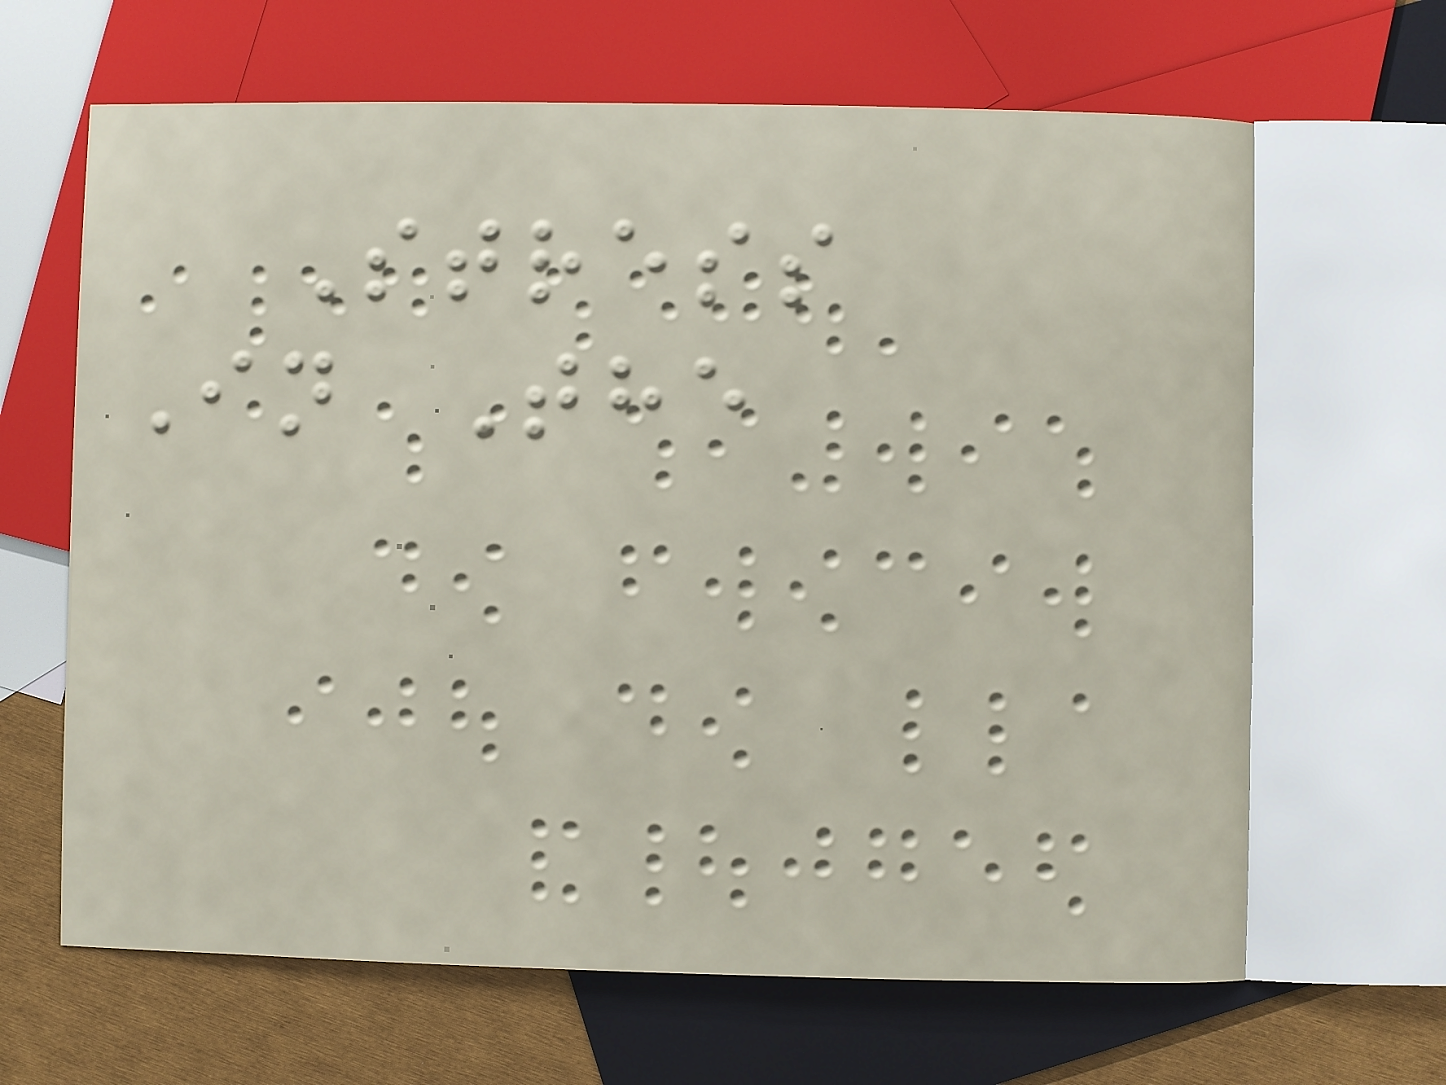Stress
In The
